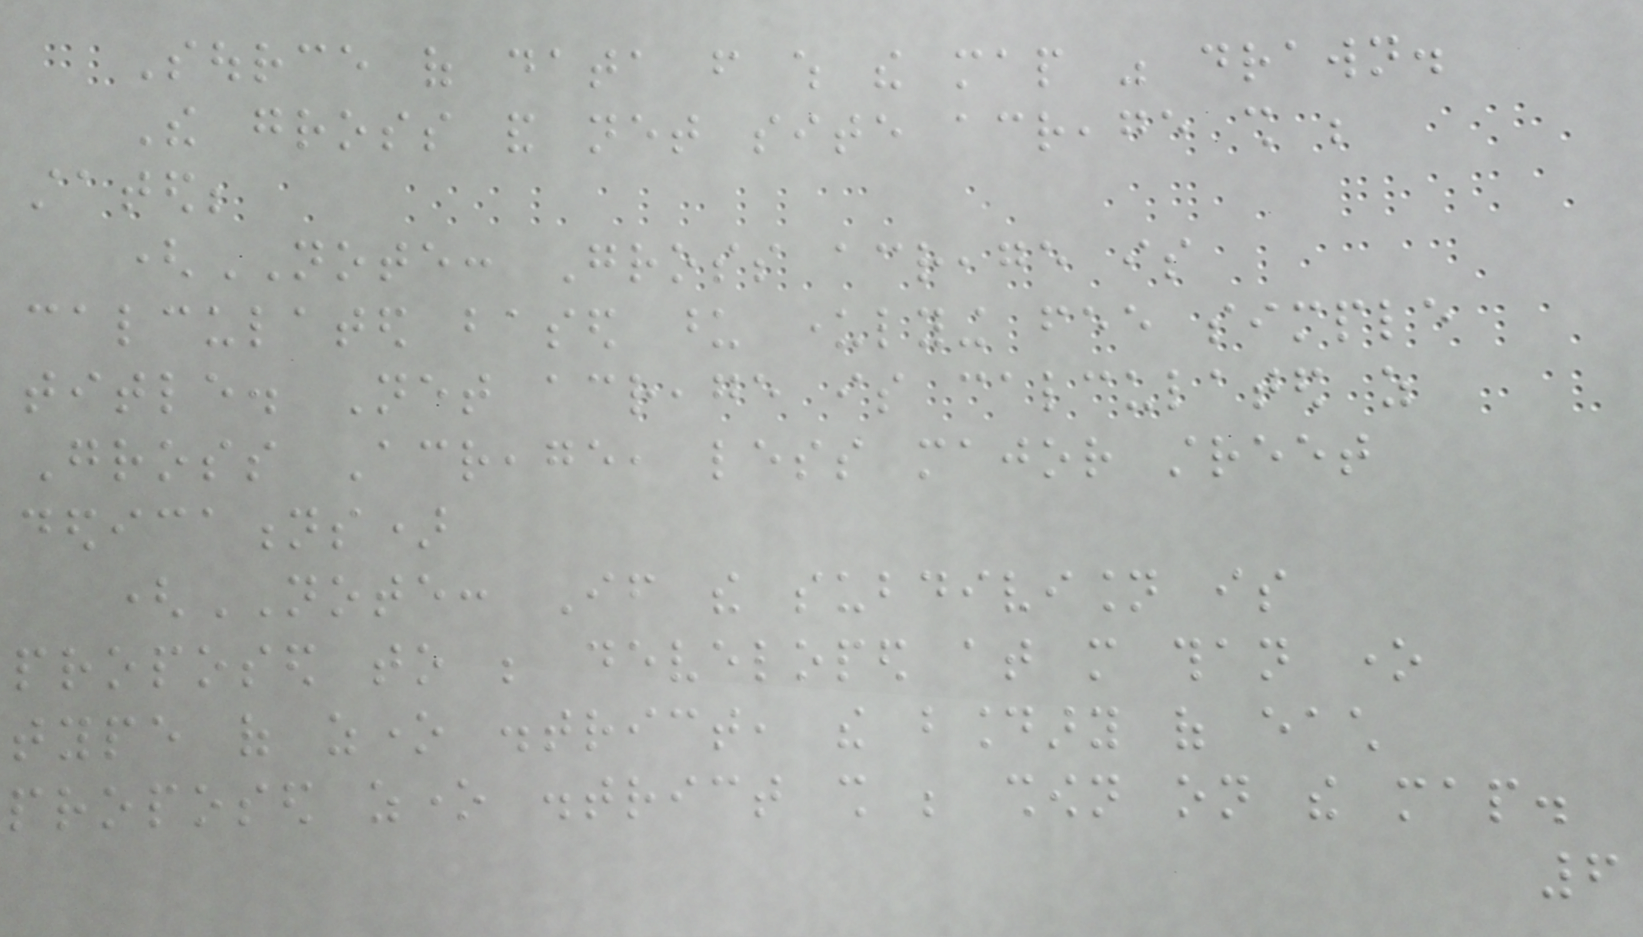Source of data from which the map was drawn.
The gross and net site acreage shall be
stated;
(NOTE: Gross acreage is
calculated based upon underlying fee simple
title. Net acreage is calculated as
Gross Acreage, less major street
dedications)
(NOTE: If the subdivision is
proposed to be developed at more than one
type of zone district, the boundary of each
proposed zone district shall be shown on the map.
6
